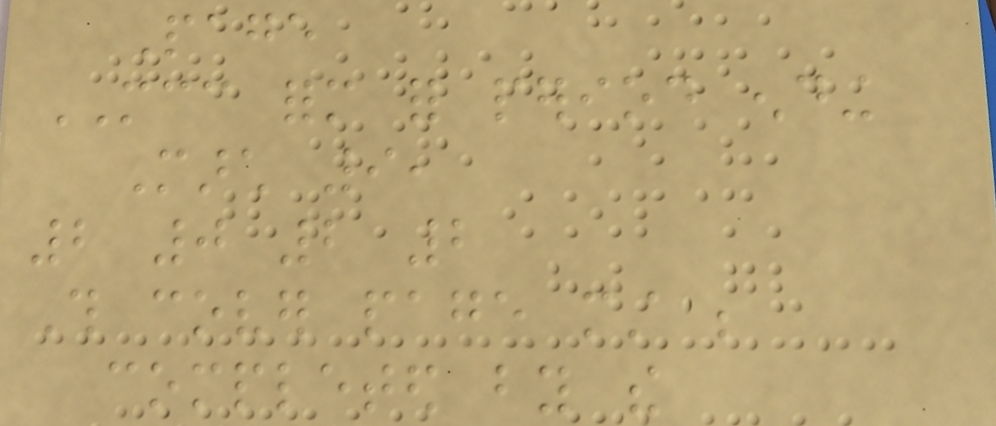Page
MCC form for period ending
March 9,
2 0 2 2
This cover page must be
completed by the
